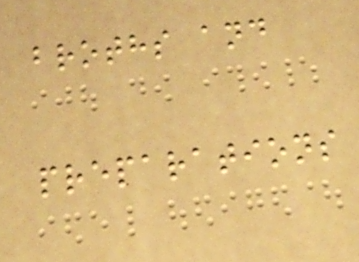broths and
preparations
